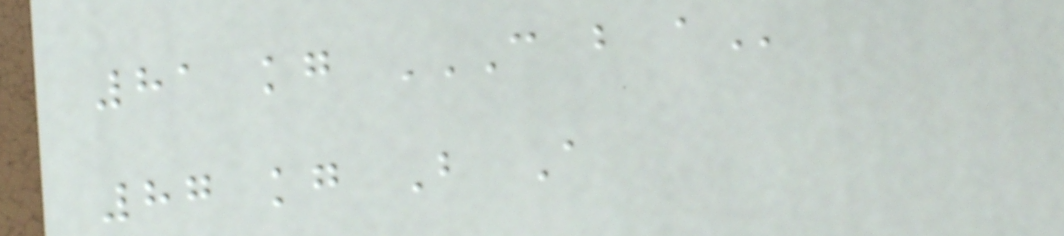81 kg C B A
87 kg B A
